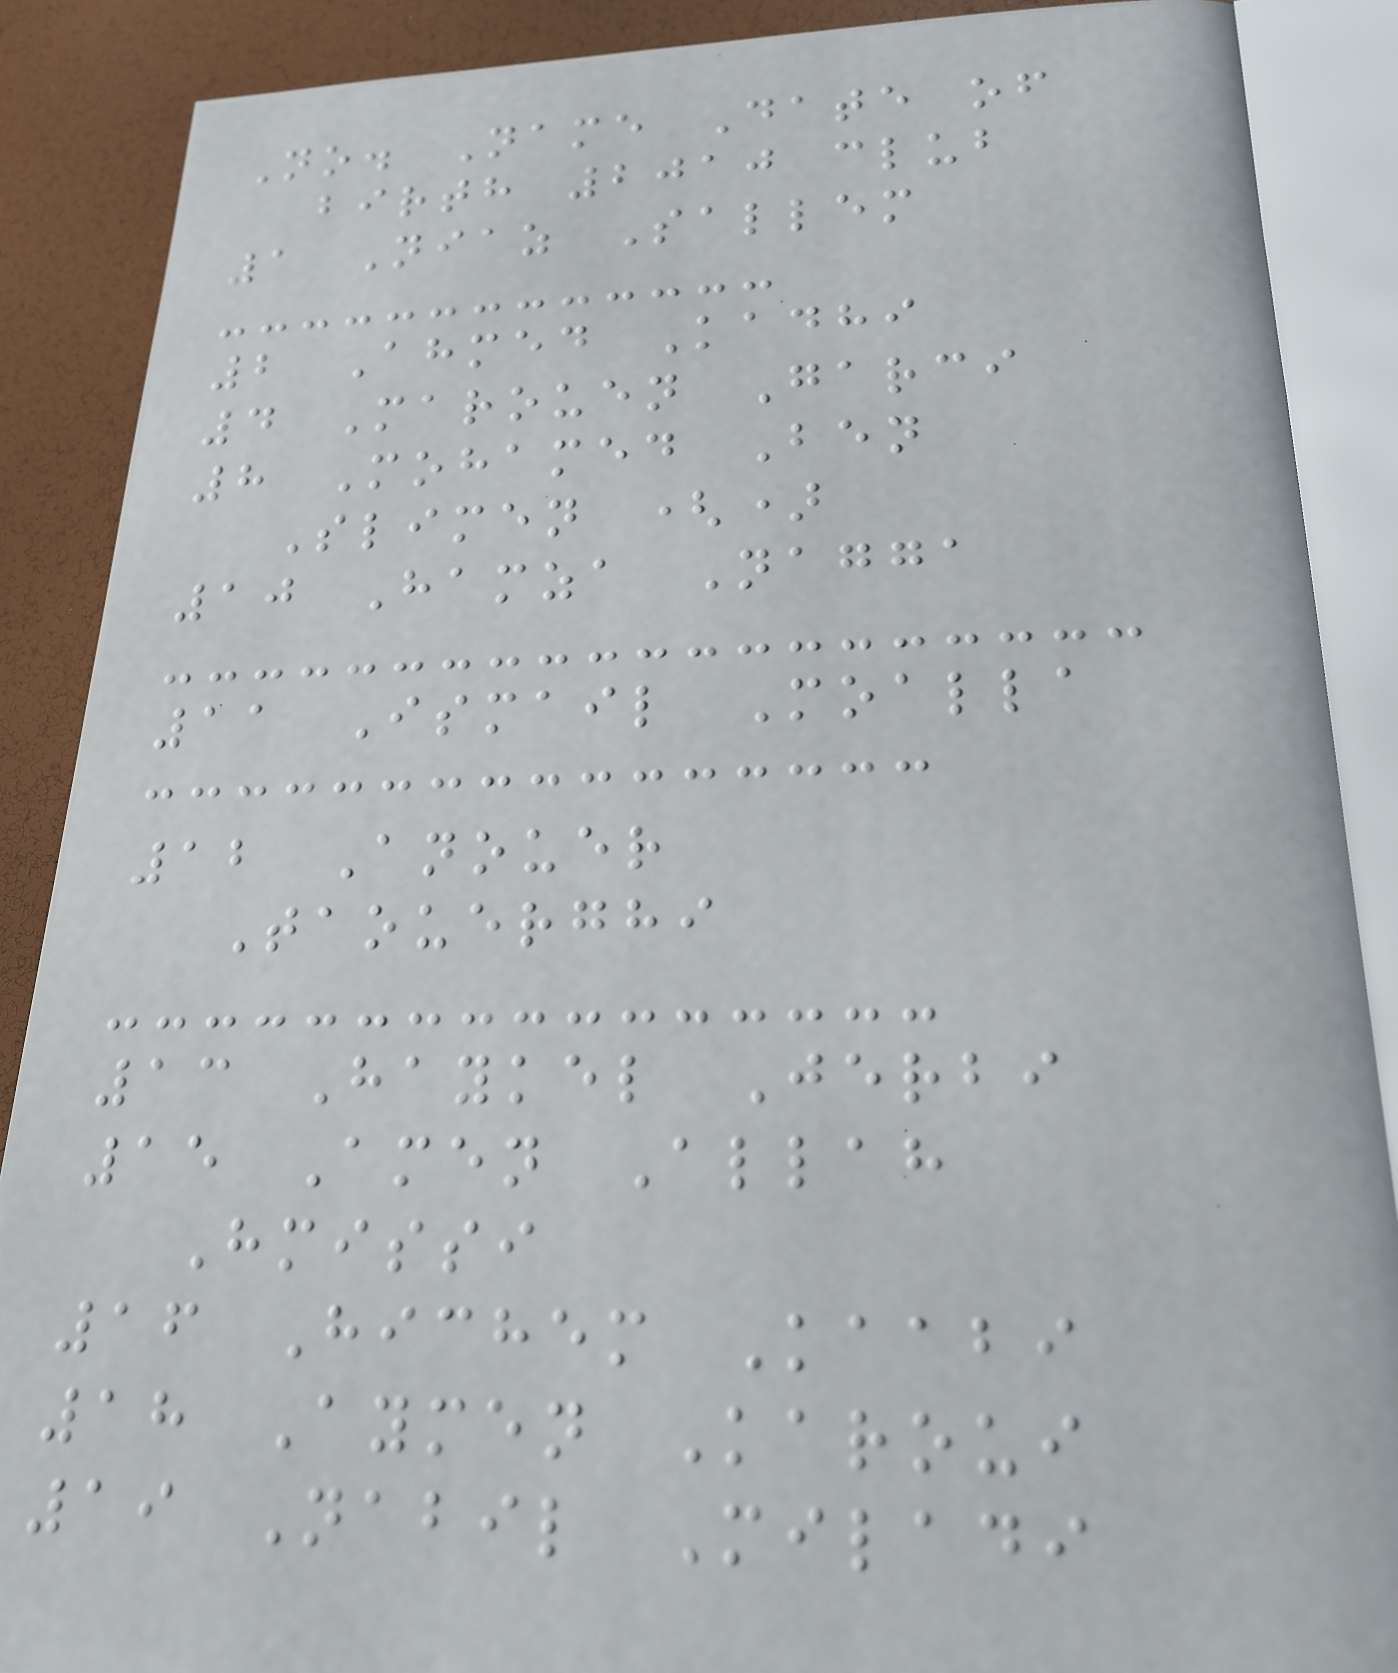No. Name Date of
birth 2010 club
1 Niaz Sallem
2 Ahmed Kadhi
4 Marouen Garci
8 Mohamed Ben
Slimen ()
10 Hamza Nagga
11 Ismail Moalla
12 Anouer
Taouerghi
13 Haykel Jerbi
15 Amen Allah
Hmissi
16 Hichem Kaabi
18 Aymen Karoui
19 Nabil Miladi
